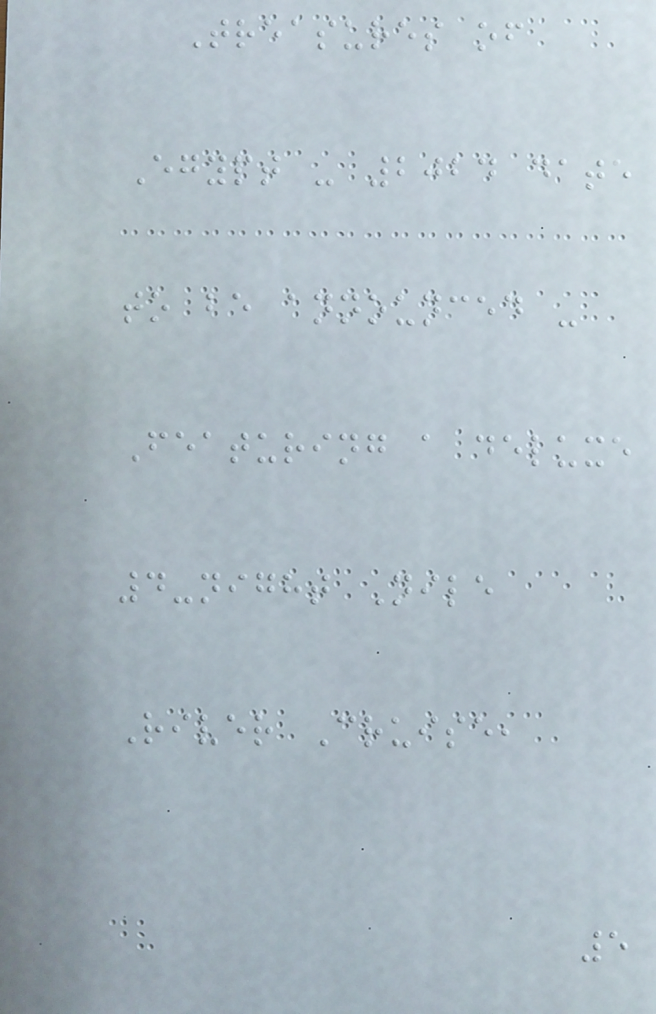Treasures of
Egypt - 2024 date
to be announced -
Featuring a deluxe
4-night Nile
River Cruise,
5
